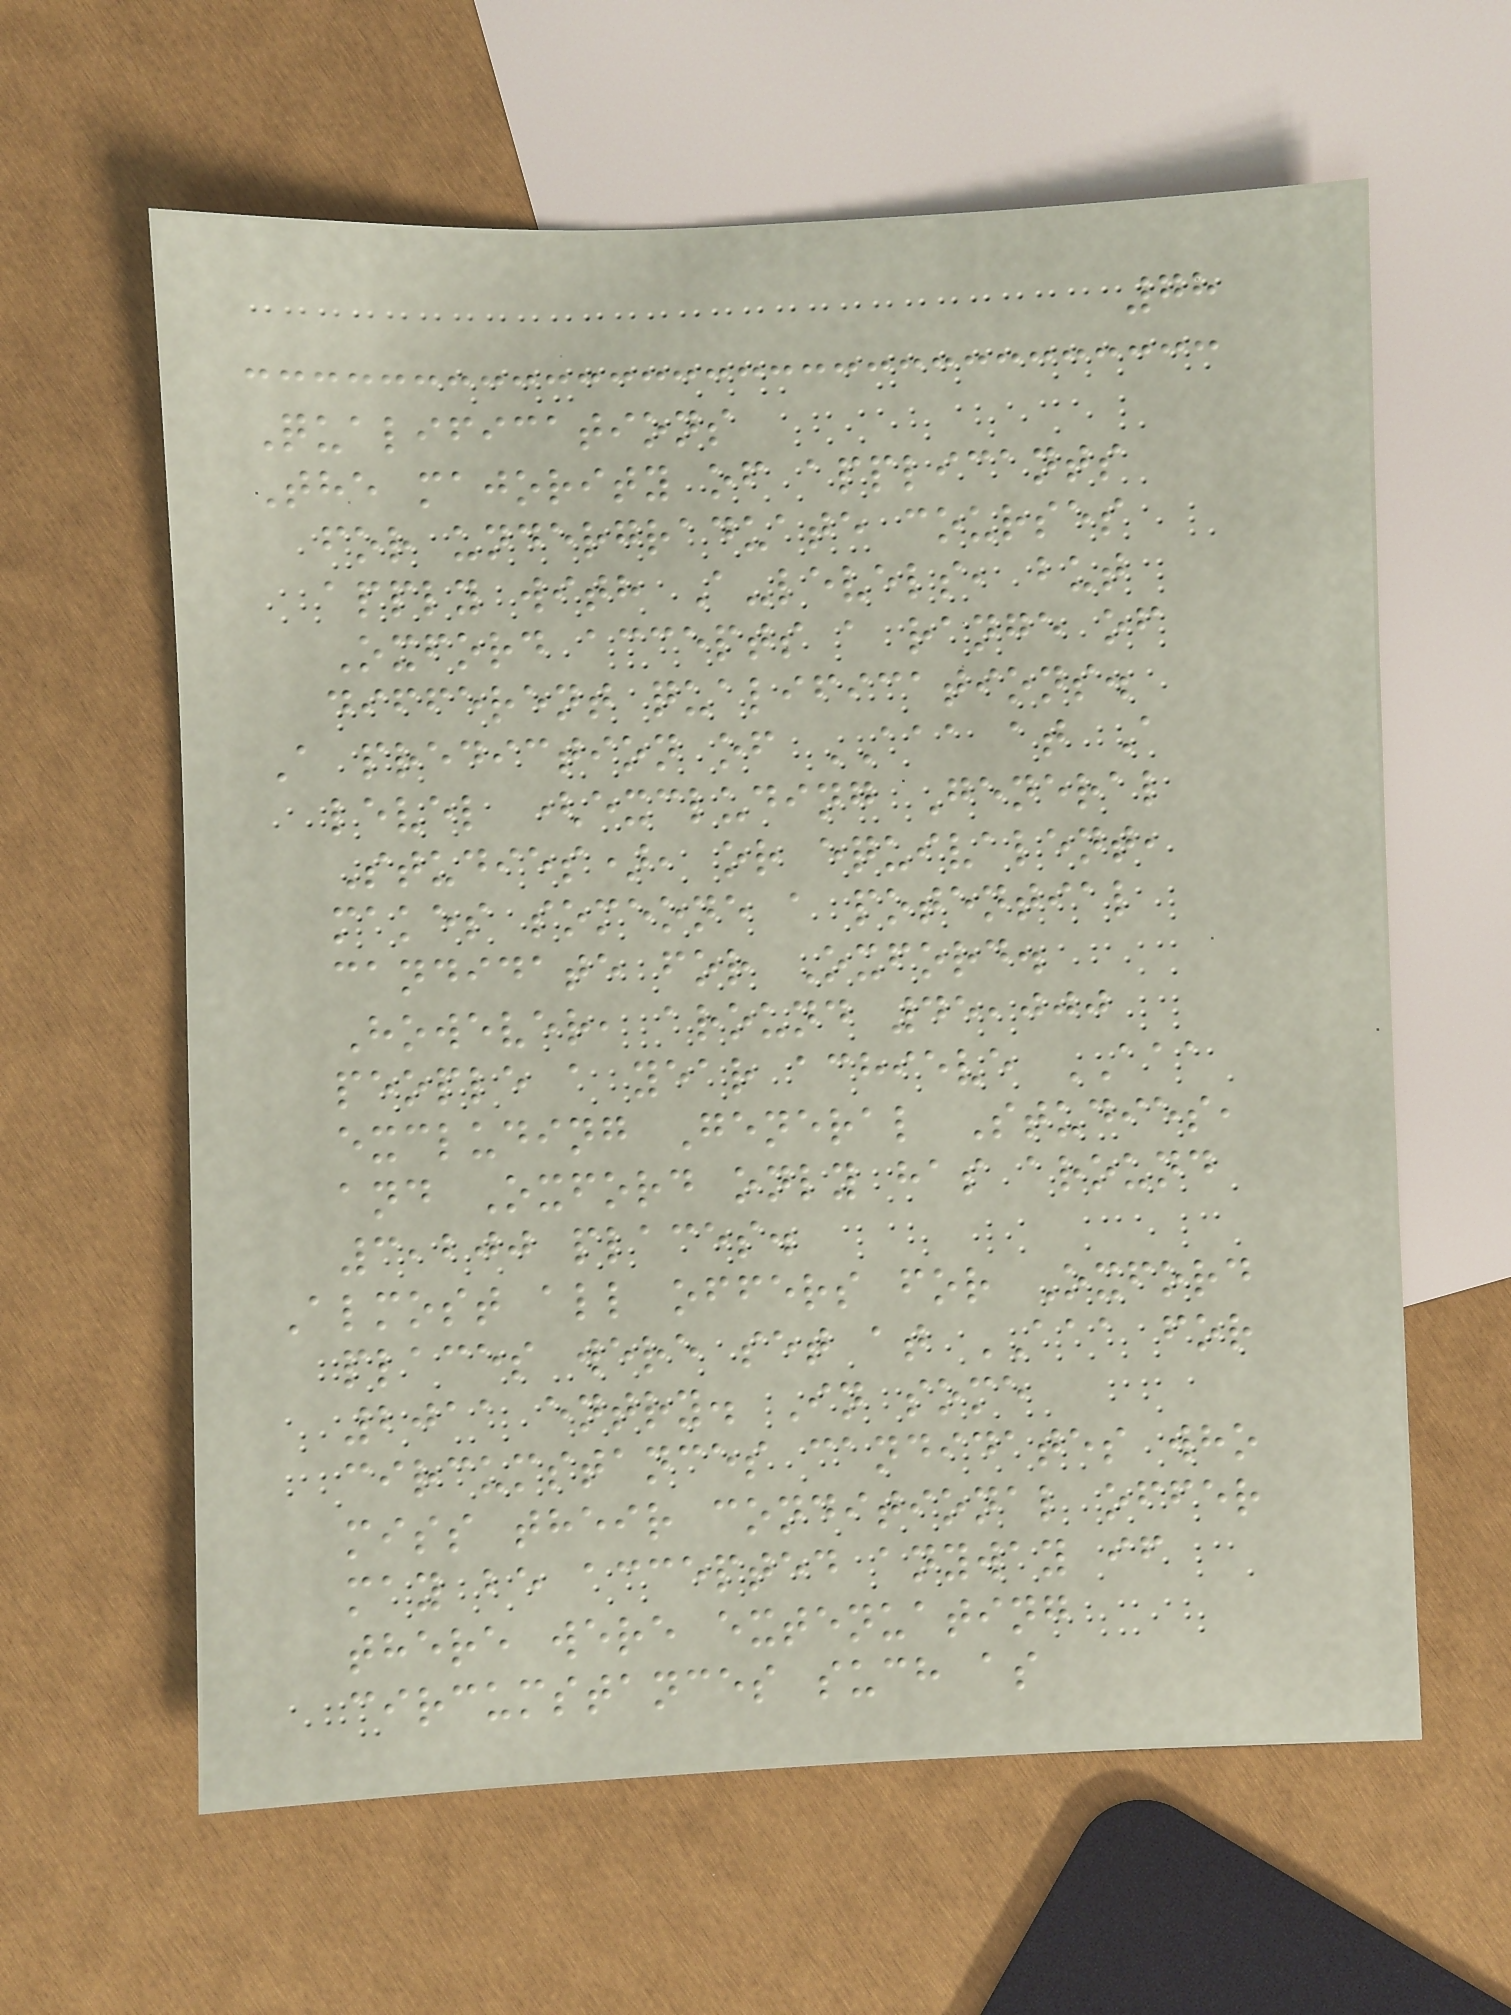78
Qualifications
The majority of applicants
for undergraduate courses
apply with A-levels, but
Oxford accepts a range of
different qualifications.
A prediction of AAA at A
level (excluding General
Studies), or equivalent,
makes someone a potential
candidate for Oxford.
However, around 45,000
people a year achieve AAA
excluding General Studies,
and Oxford only has around
3,200 places.
Almost all offers for Oxford
places were set at AAA for
2011 entry. In some
circumstances candidates who
miss their conditional offer
may be accepted anyway if
there were extenuating
circumstances such as
